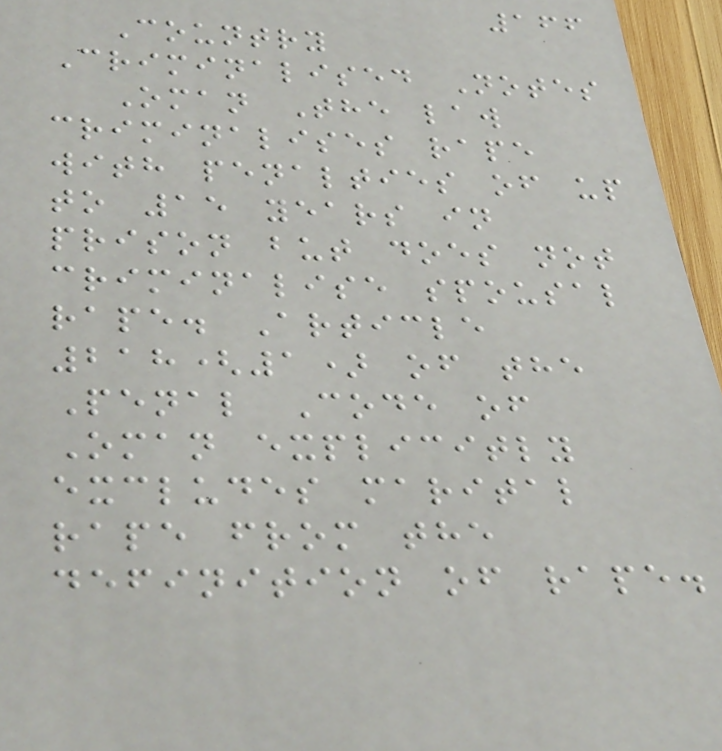166
Country
Criminalised Notes
Oman The law
criminalises rape
with penalties of up
to 15 years in
prison but does not
criminalise spousal
rape. Article
218(1) of the
Penal Code of
Oman explicitly
excludes marital
rape from the
definition of rape.
